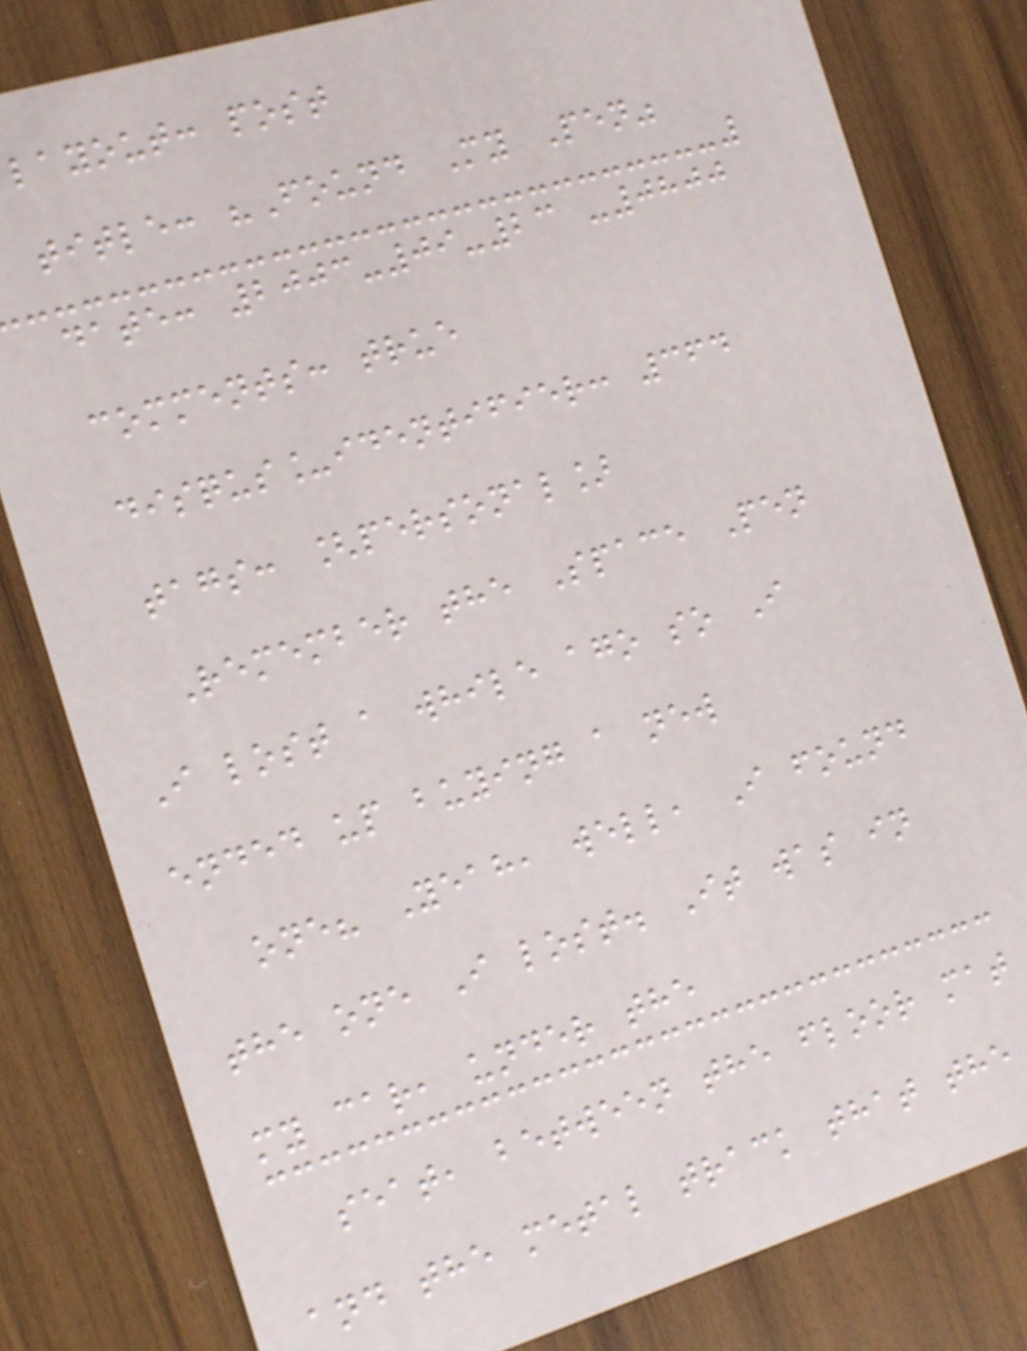layout: post
title: "Found My Pen"
date: 2003-09-23 -0800
comments: true
disqus_identifier: 364
tags: [personal]
Remember the Space Pen
I lost a while ago so I
ended up buying a new
one? Yeah, well, I found
the one I lost. It was in
my car, under the
seat, between the floor mat
and the metal track that the
